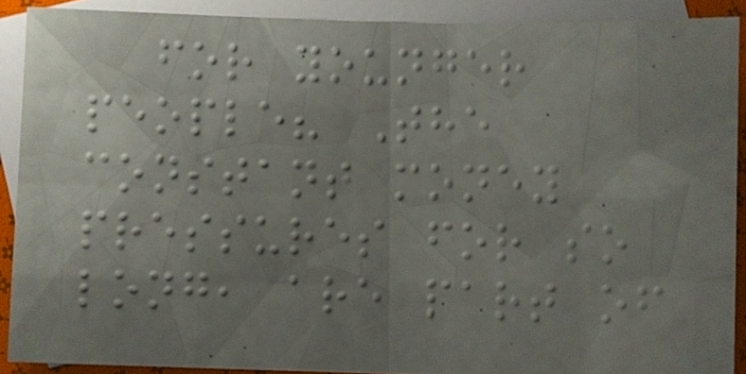for younger
people? The
constant money
pressures for so
long, are part of
